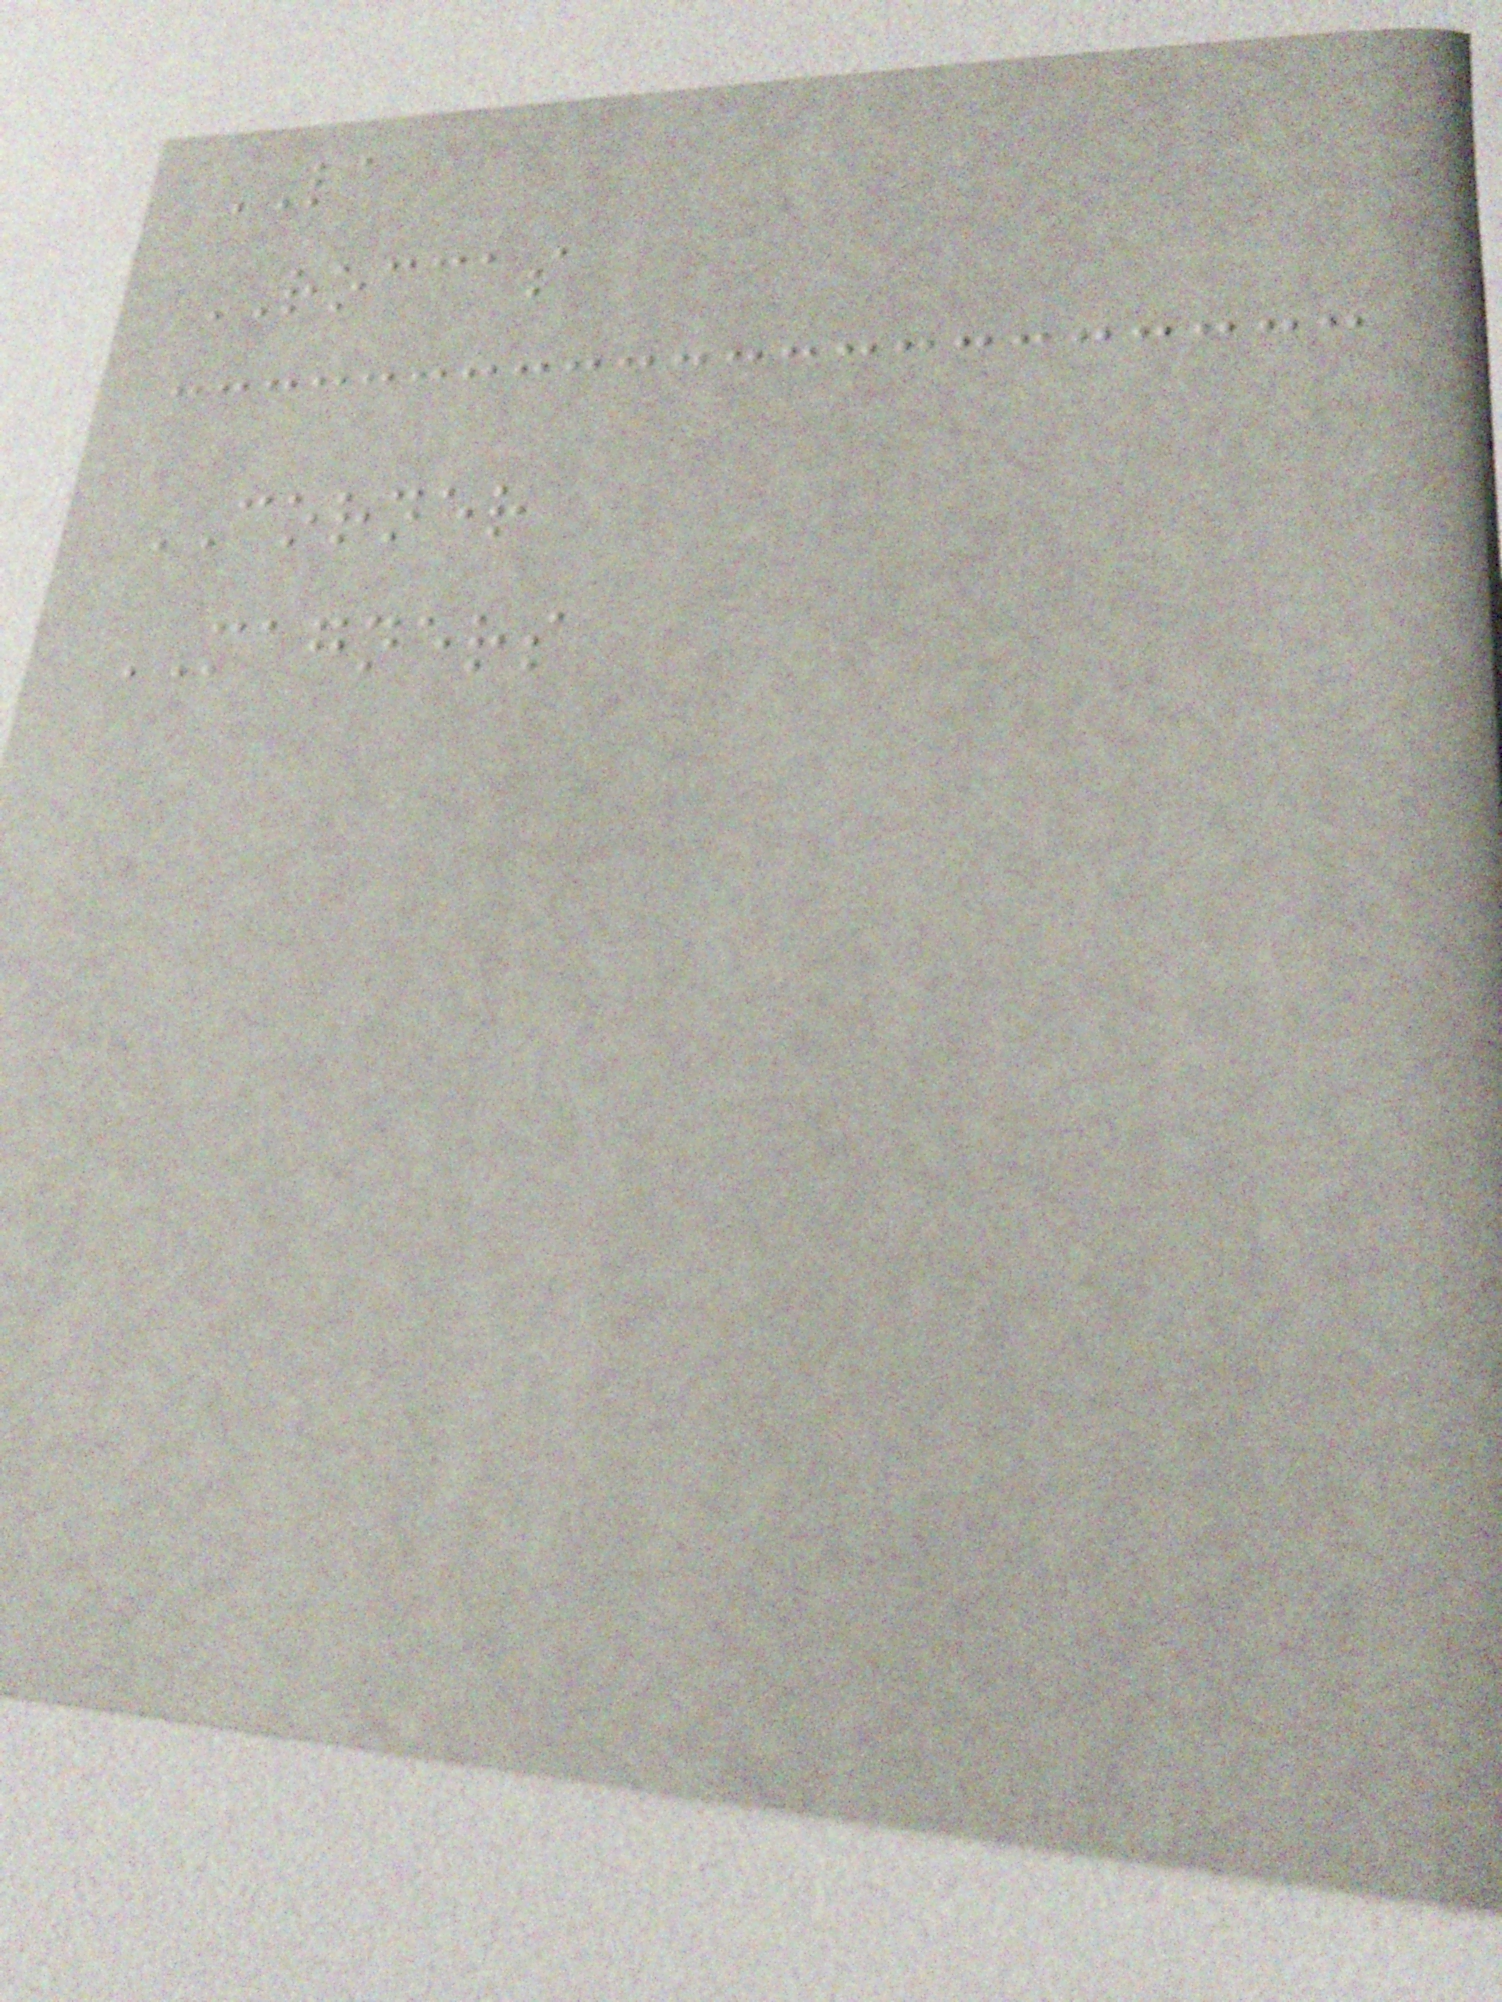LA
ROCCAS
CORNER
MAGNERS
